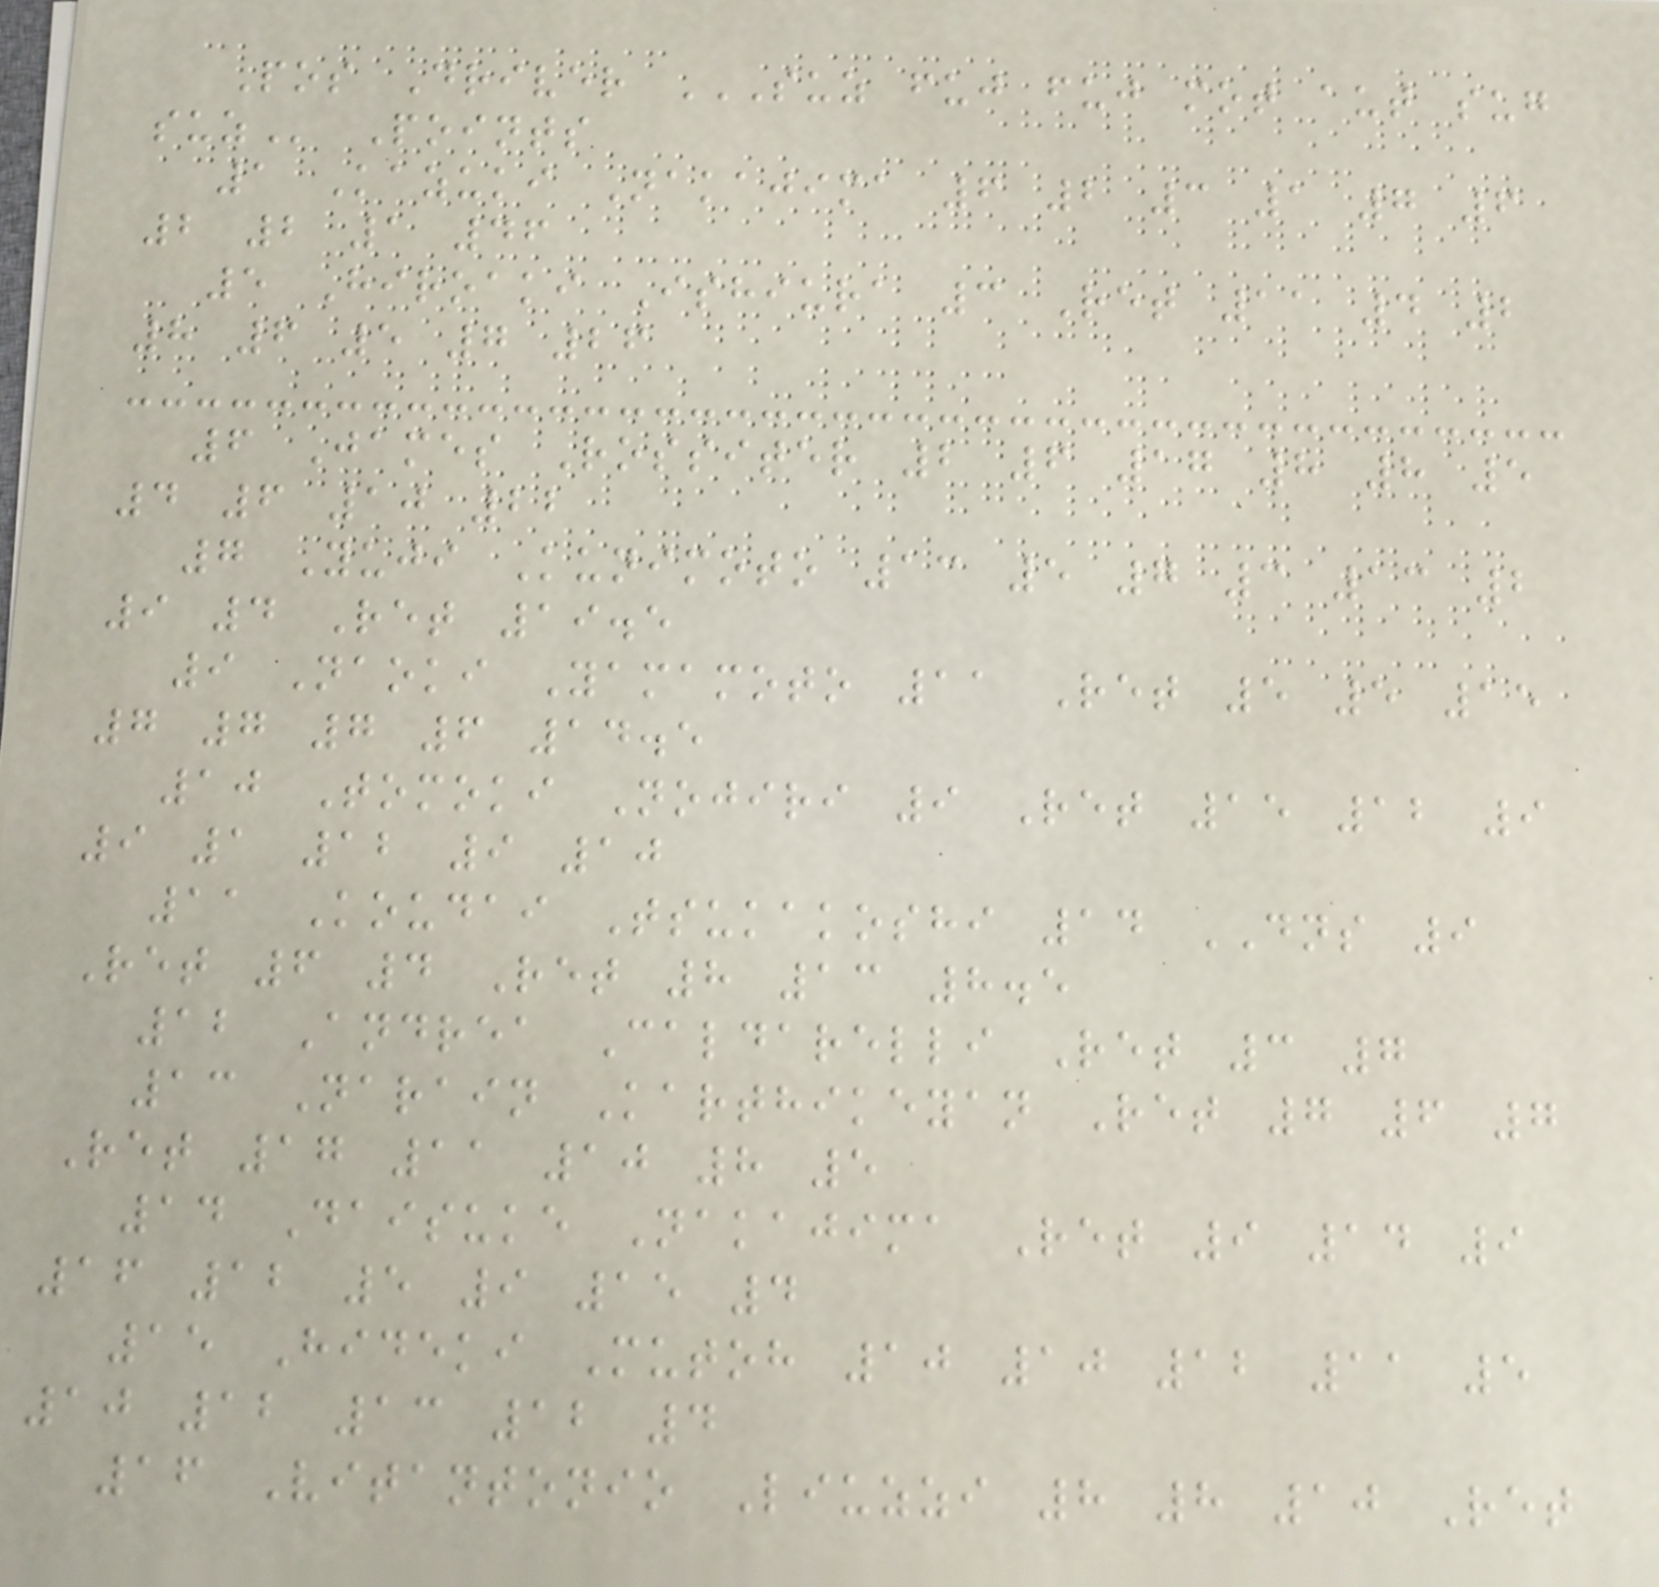Pos Driver SUZ FUJ FUJ MOT AUT SUG
SUZ Points
1 Kazuki Nakajima 6 2 3 1 7 6
2 2 1 46
5 Hiroaki Ishiura 3 Ret 11 4 2
8 6 5 7 26
6 James Rossiter 2 6 17 8 8 5
4 6 10 22
7 Yuji Kunimoto 13 5 7 3 13 2
9 4 Ret 19.5
9 Naoki Yamamoto 11 Ret 5 5 15
7 7 7 6 14.5
10 Tomoki Nojiri 9 Ret 15 12 9
9 1 12 9 10
11 Koudai Tsukakoshi 14 DNS 9
Ret 6 4 Ret 8 13 8.5
12 Andrea Caldarelli Ret 3 7
13 Narain Karthikeyan Ret 7 6 7
Ret 17 11 10 8 5
14 Daisuke Nakajima Ret 9 14 9
16 12 5 9 15 4
15 Hideki Mutoh 10 10 12 11 5
10 12 13 12 4
16 Vitantonio Liuzzi 8 8 10 Ret
